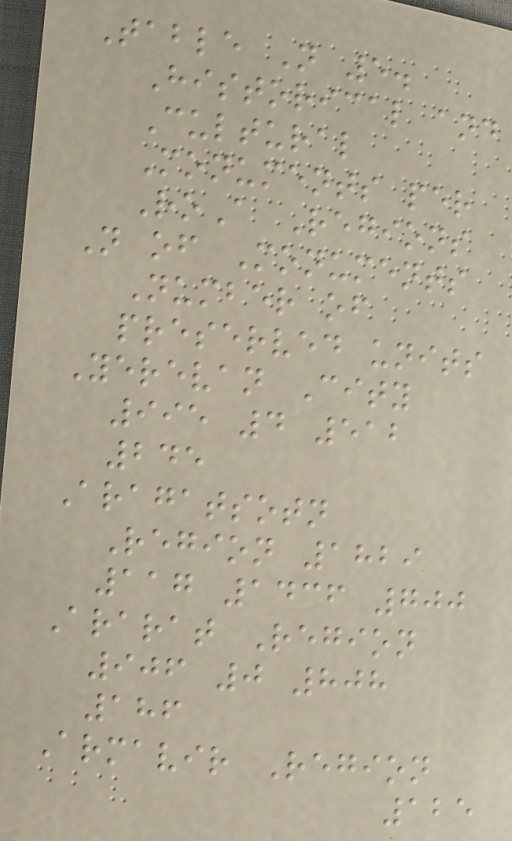Table N 5.
Historical and
Cultural
Monuments per
RoA Regions
N of Monuments
Number of
preserved units
Yerevan City
995 4 512
245
Aragatsotn
Region 1829
117 1436 700
Ararat Region
906 0 808
186
Armavir Region
125
